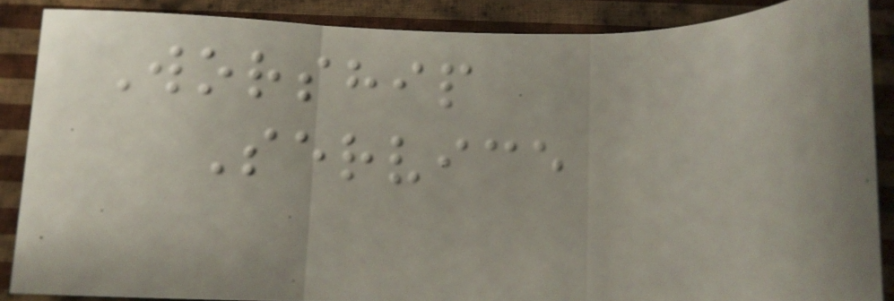Worship
Service
